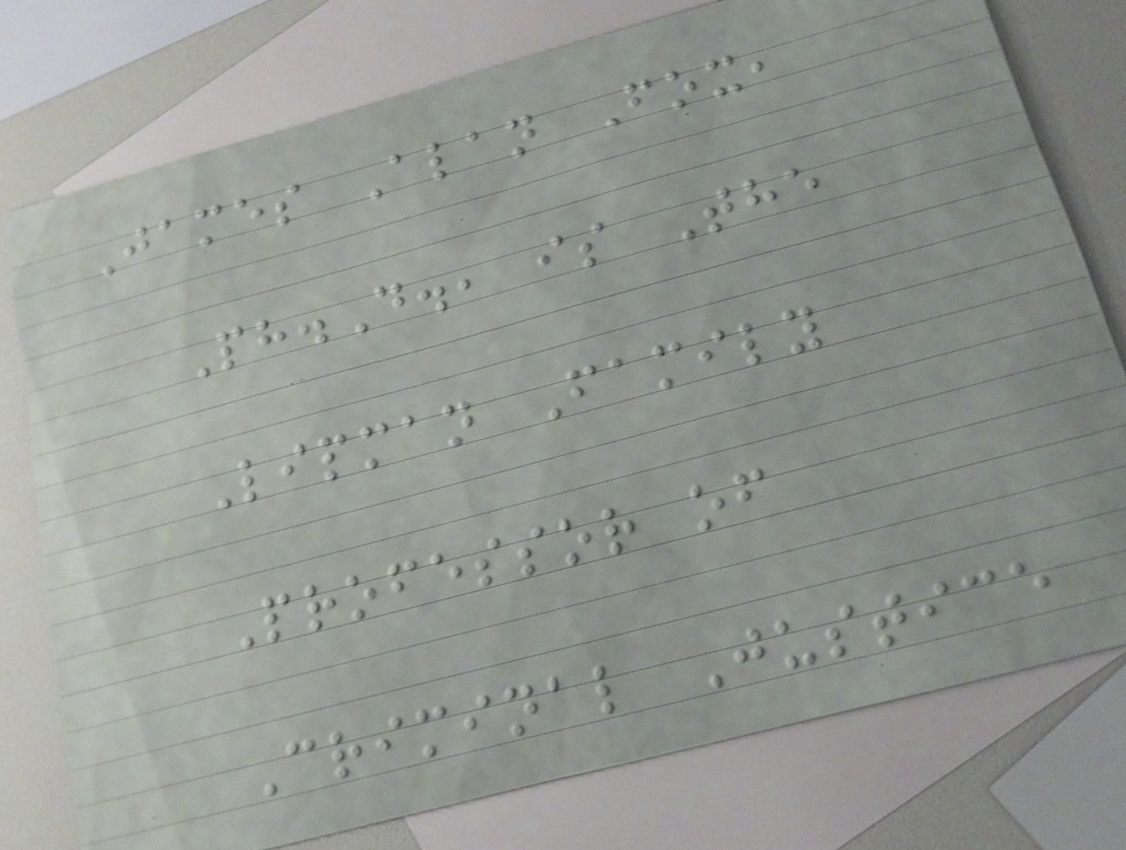James Alan Fox,
Ph.D., is The
Lipman Family
Professor of
Criminal Justice
